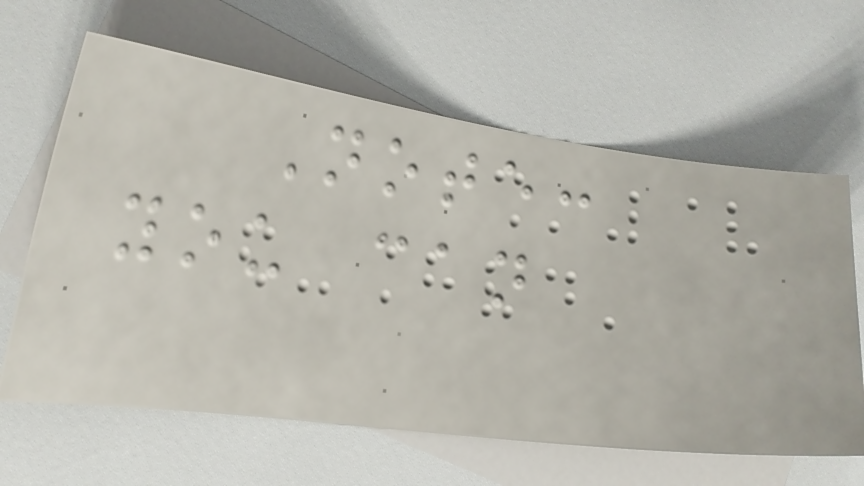Note:
you can
